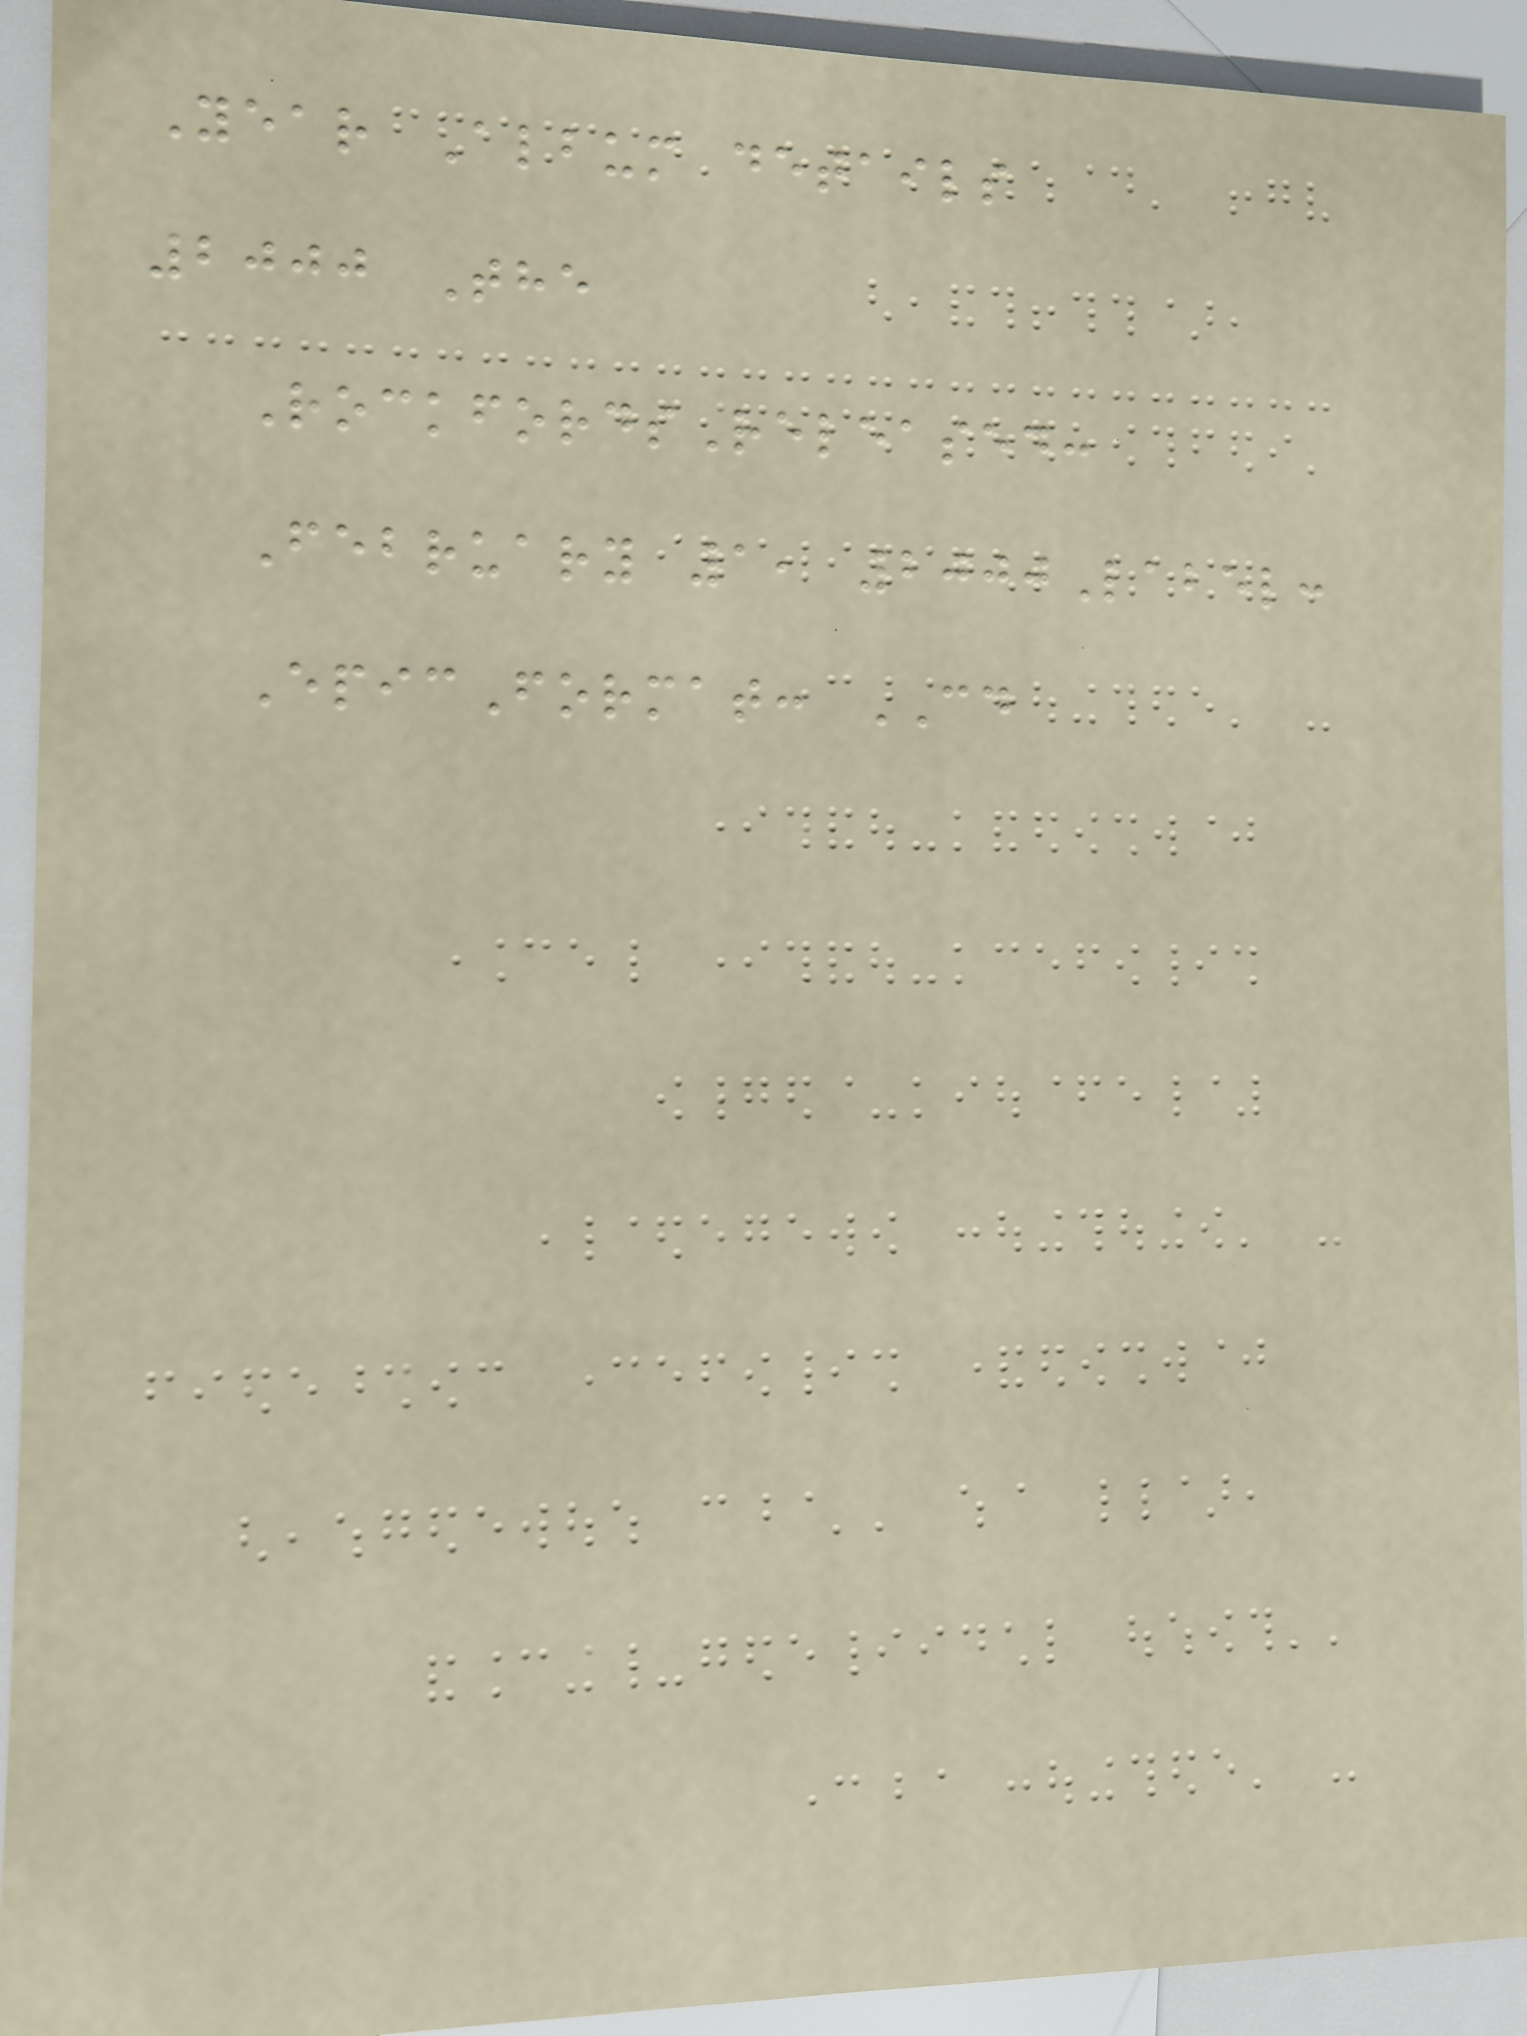Year Album details
2000 The
RockfordsReleased:
February 1, 2000Label:
EpicFormat: CD
